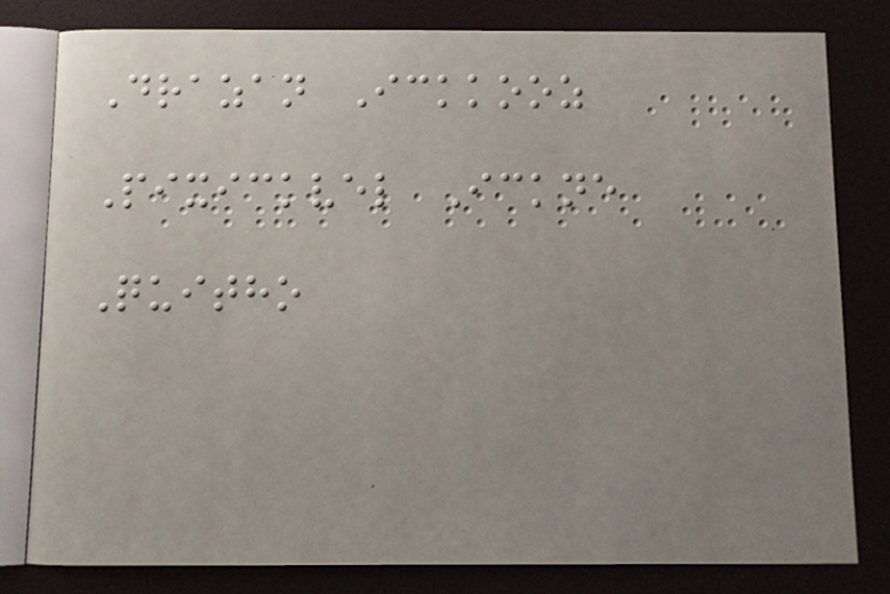Drazan Ickkooz
Pixickvel Ickne
Quitho
